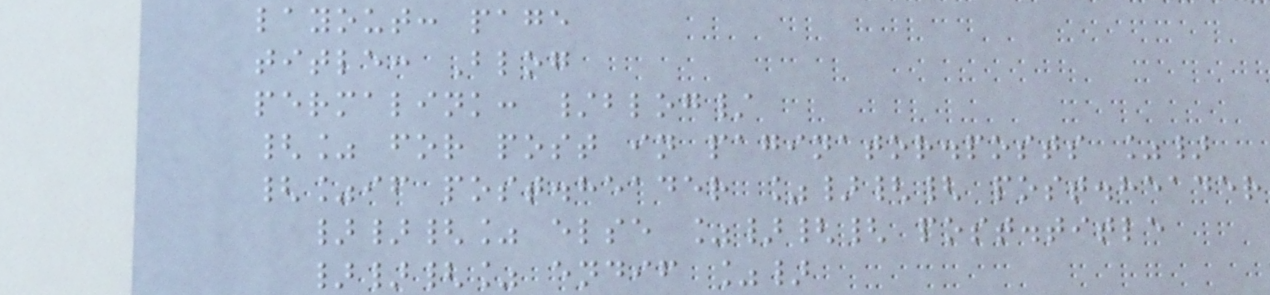layout: page
title: Blog
permalink: /blog/
{% for post in paginator.posts %}
{%if post.header %}{{ post.header
}}{% else %}{{ post.title
}}{% endif %}
